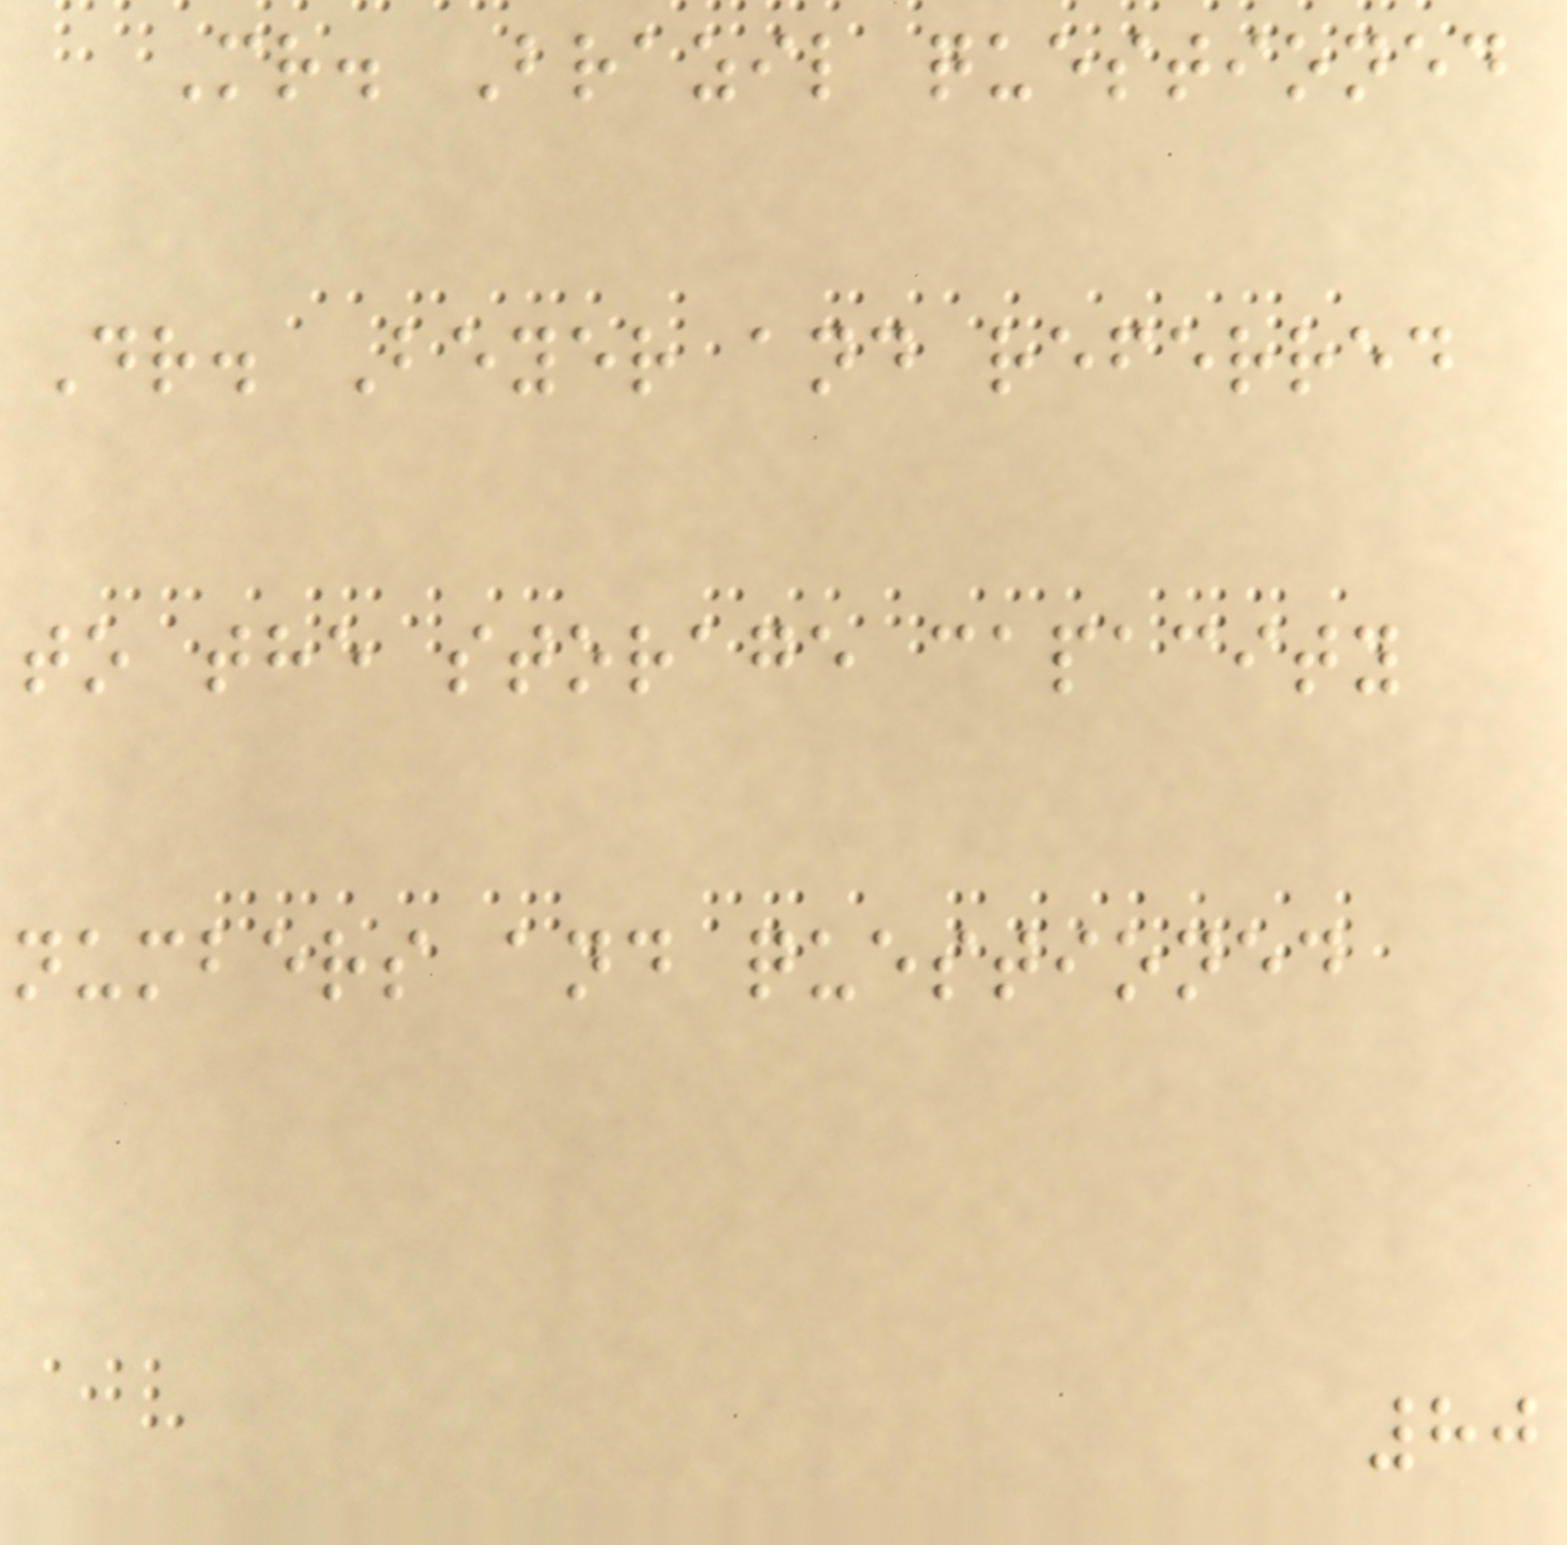Mr. Brazil questioned
Dr. Beyer and referred
to the storage capacity
numbers and questioned
80
